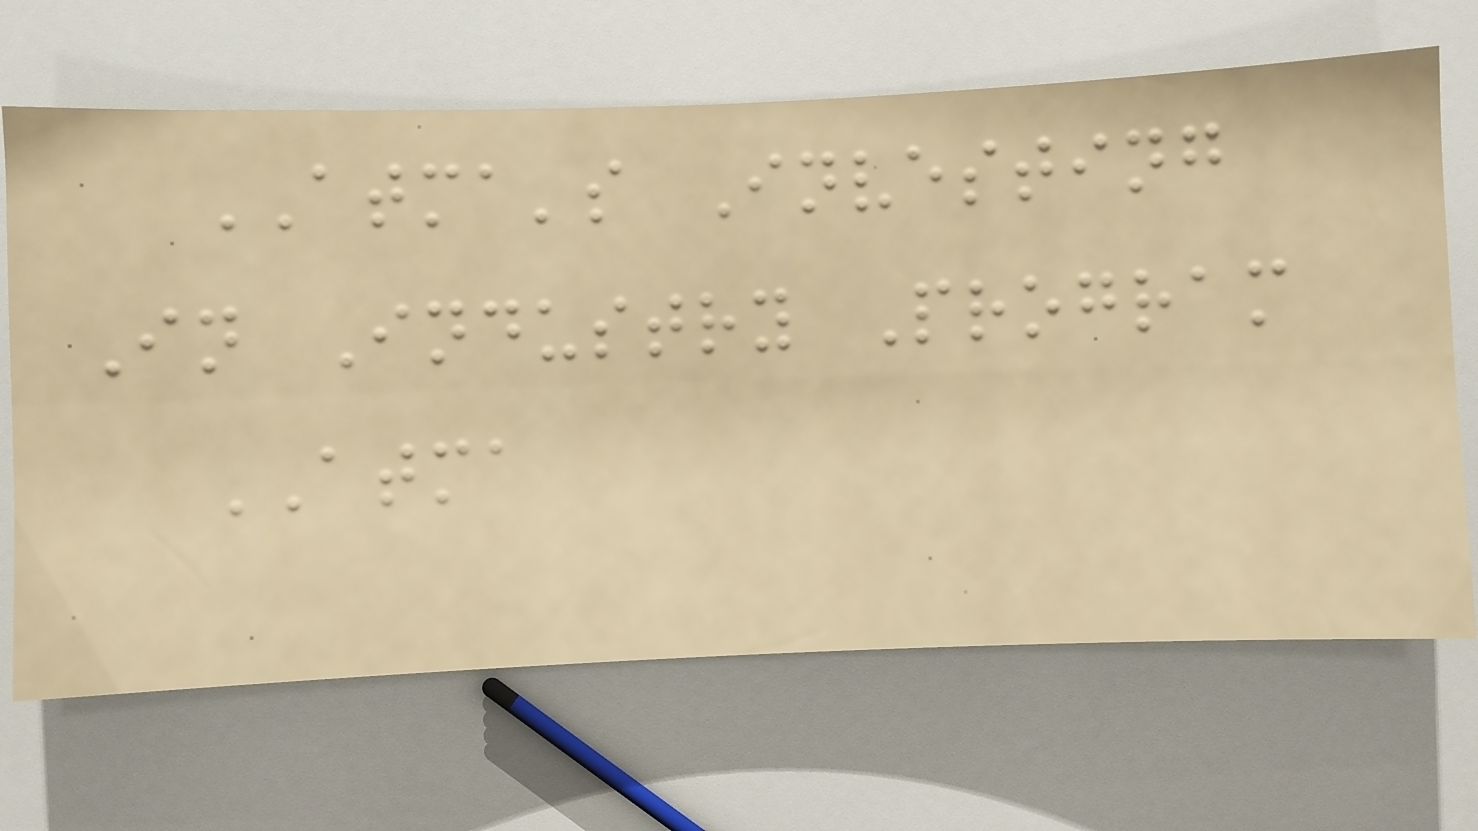ATMA's Investing
In Industry Program
ATMA
